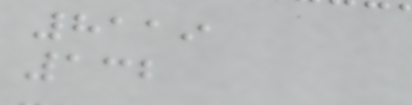8119
132
